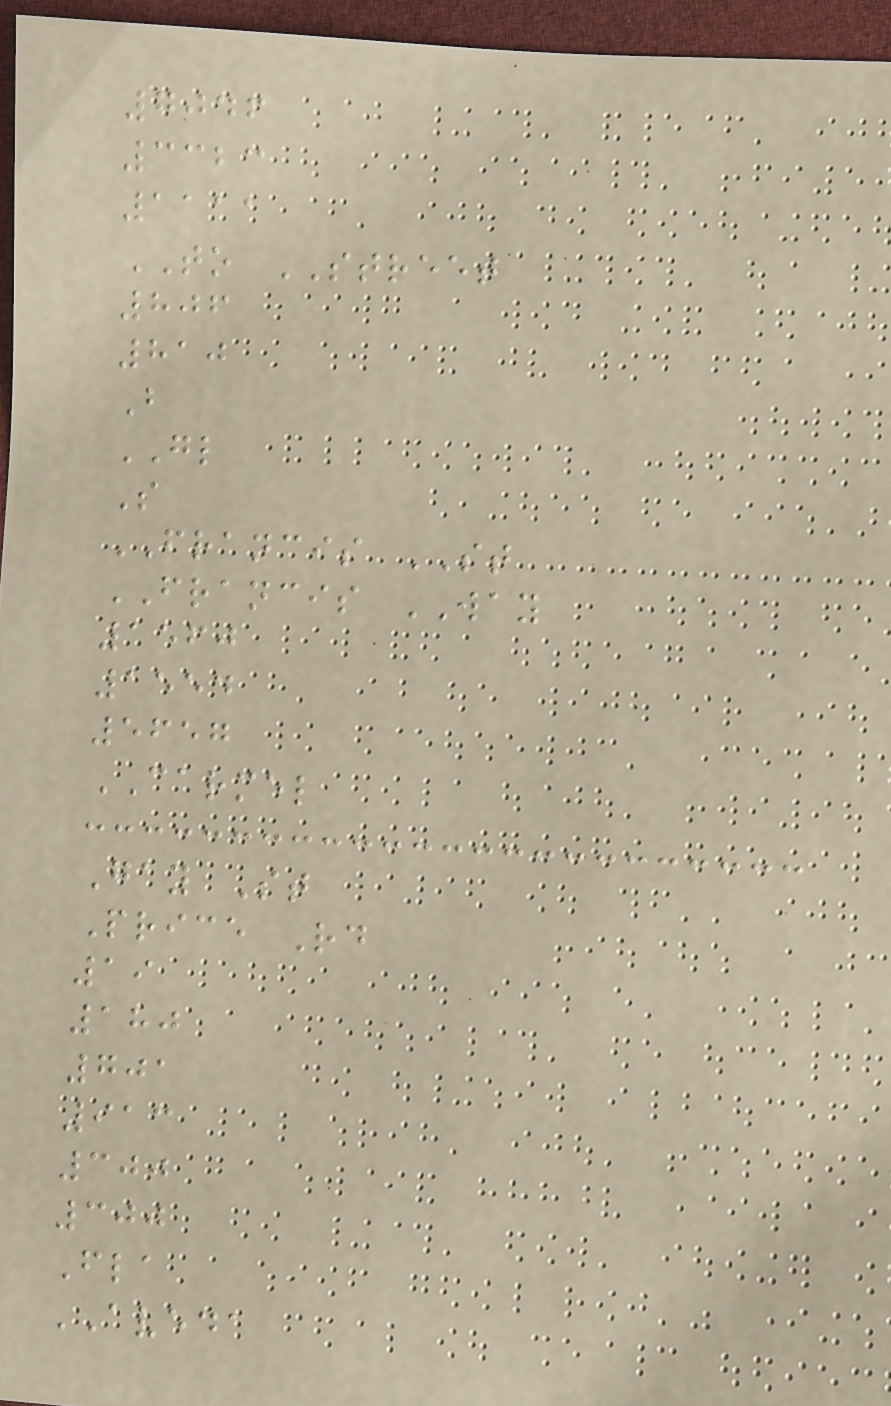7046
3323
1111
TO STREET
806
810
B
GL
S
FRANCIS ST
FRANCIS WAY
1560
1554
5657
CARMEL
Gay St
Price Rd
19
180
701
913
300
300
Fla
AVEDA
